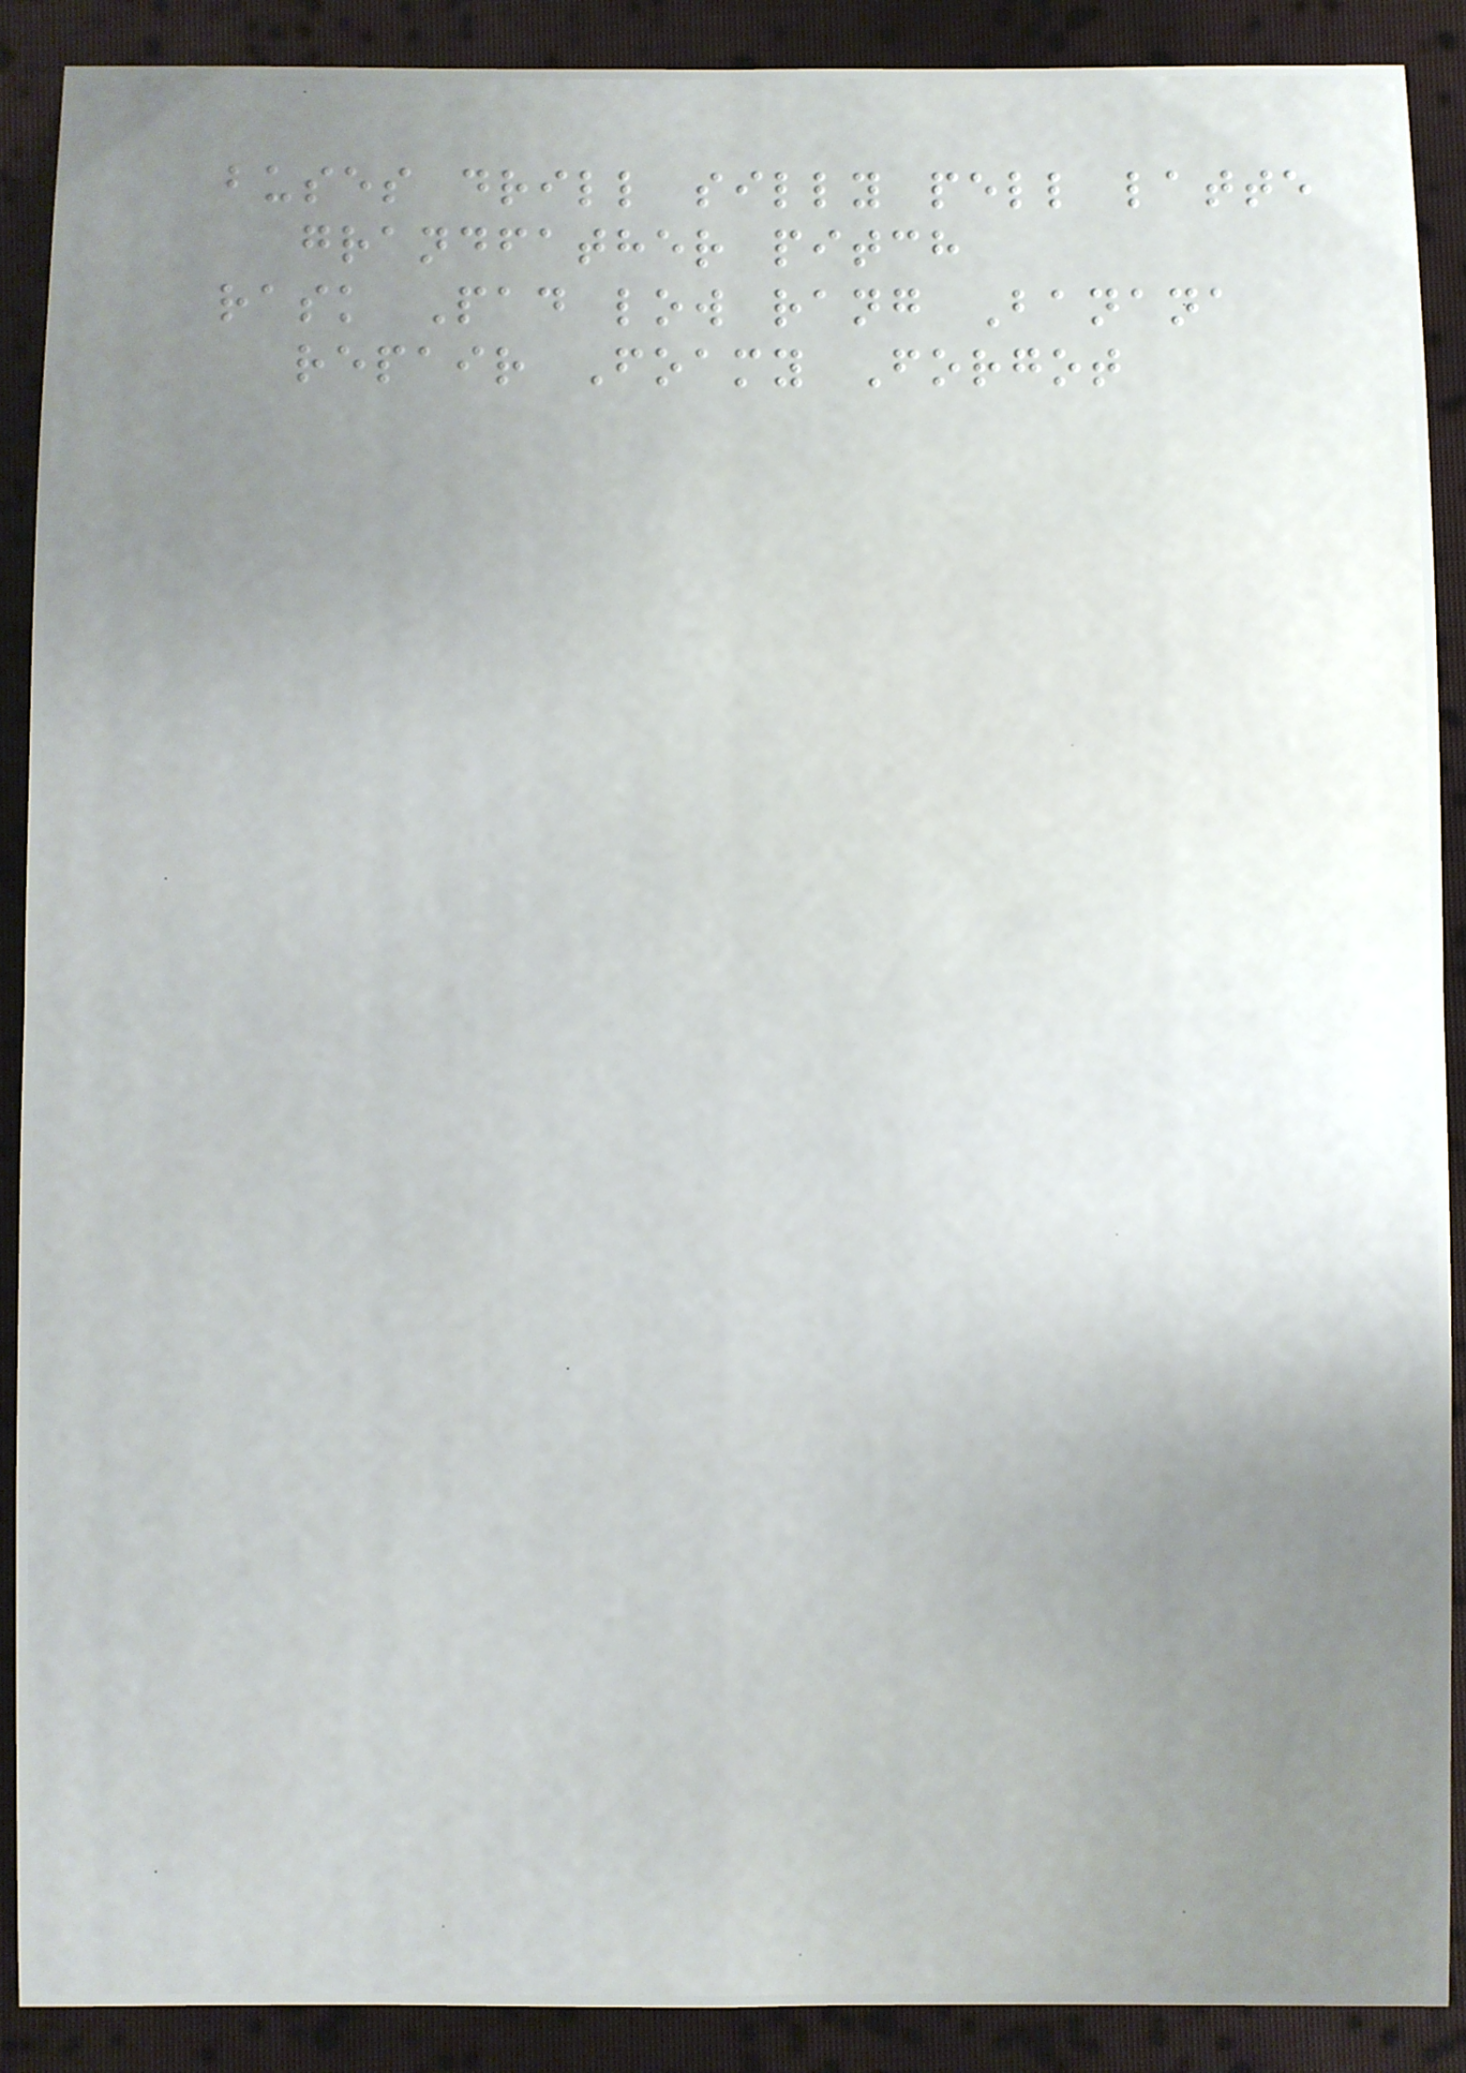buses drill silly pell latte
grandfather pitch
rask Pad low rang Banana
repair Foamy Forgot
